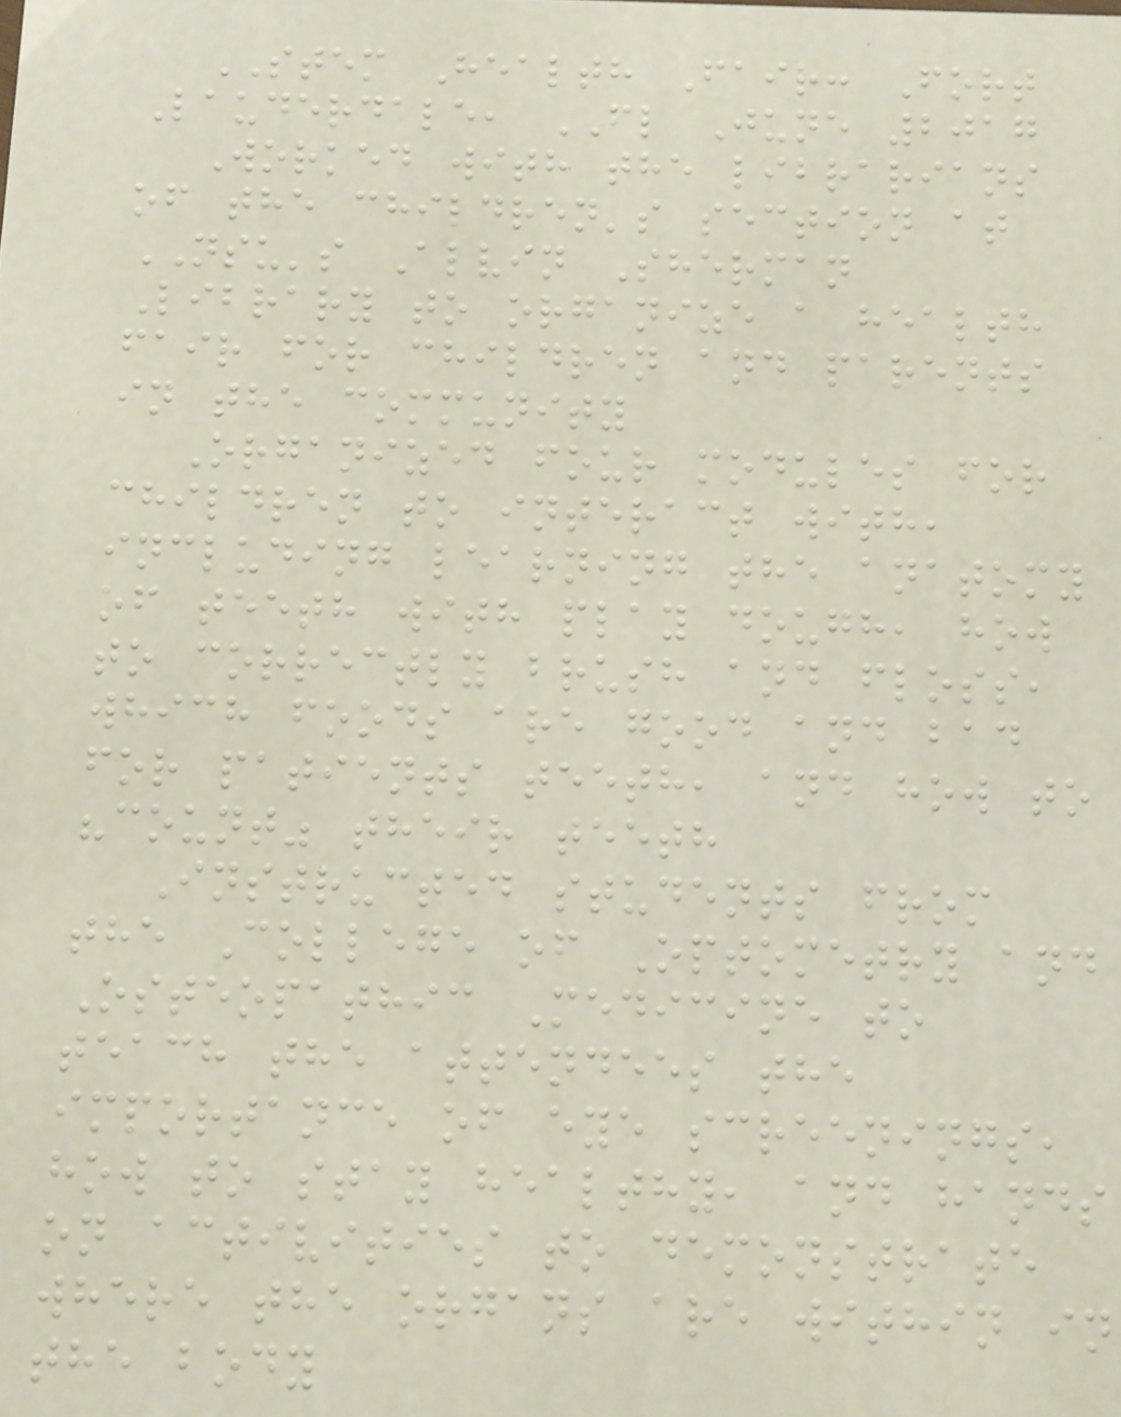STEM Health Fair: Fort
Lauderdale, FL June 2017
Worked with the librarians
of the children's section at
NSU's Alvin Sherman
Library to organize a health
fair for children and parents
in the community
Organized four modules for
children to interact with,
including learning the anatomy
of teeth with play dough, how
to correctly brush and floss,
which foods are good and bad
for patients teeth, and how to
"count" their teeth
Instructed students from
the College of Optometry and
Osteopathic Medicine to
teach the attendees the
importance of eye screenings,
how to stay healthy, and hands
on activities to demonstrate
where the organs are within in
the body
